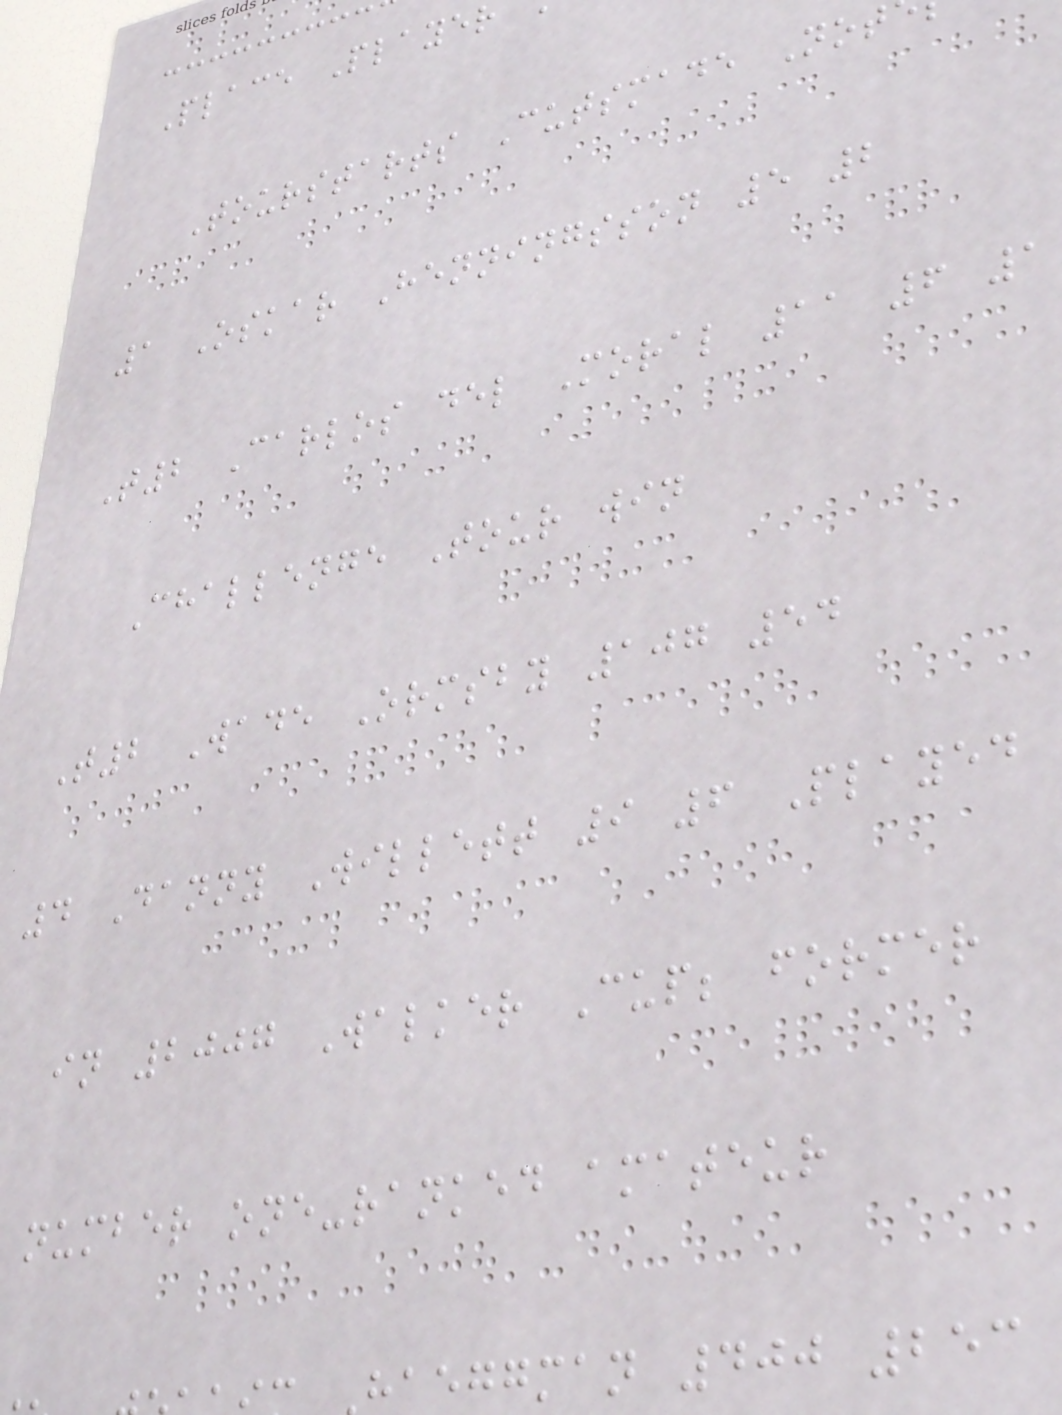Place Player
Tourstarts Cutsmade Not
1 Oskar Henningsson 5 2
T2 Carlos del Moral 11 6 1
Challenge Tour win
T2 Wade Ormsby 107 54
4 Danny Willett 9 6 Played
in 2007 Walker Cup; former
number one-ranked amateur
aeggman 400 253
